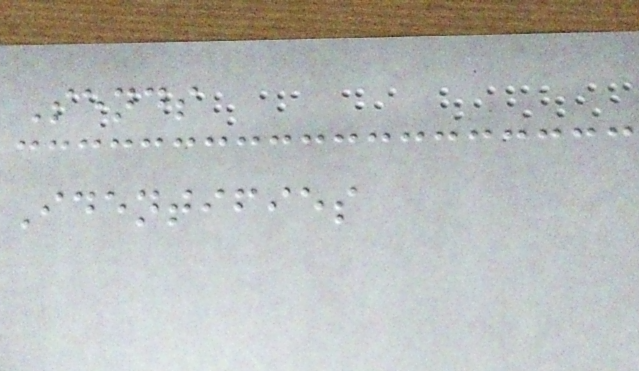Sends
Identifies
